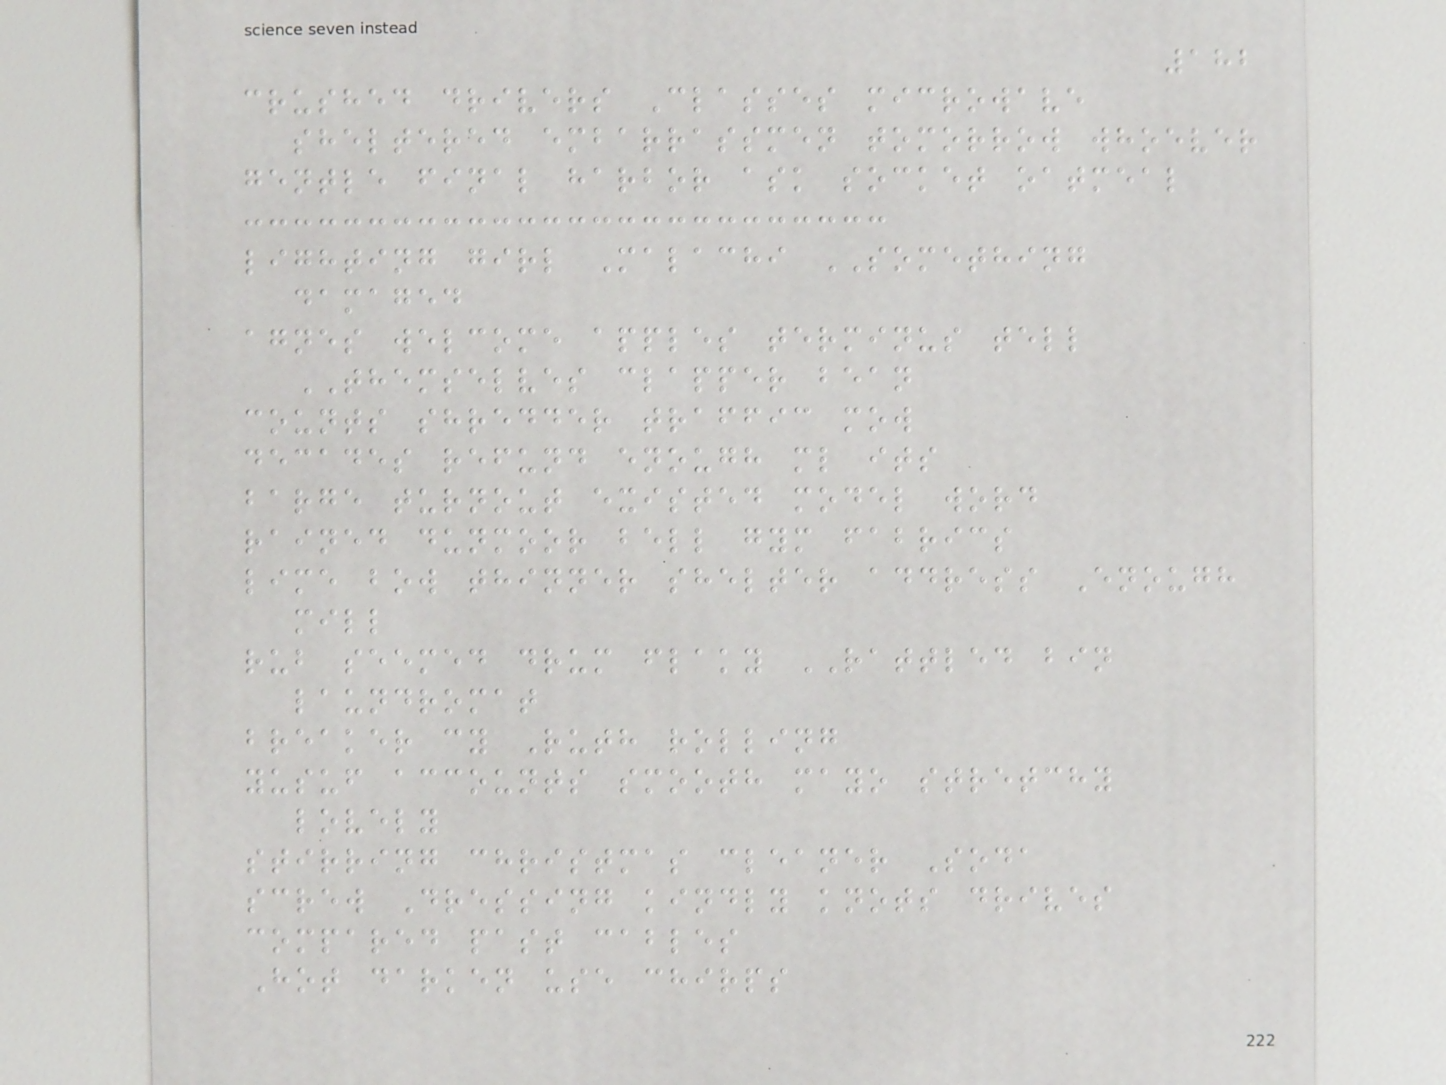182
crushed drivers Classes microwave
sheltered embarrassmen tomorrow whoever
gentle final harbor ask socket oatmeal
lighting girl Malachi SOMETHING
damaged
agnes welcome apples terminus tell
THEMSELVES clapper bean
counts shredder traffic mow
decades refund enough ml its
barge turnout existed model word
rained dunmoor bell gym fabrics
lime bow thinner shelter address Enough
mill
rub seemed drum flaky RATTLED bin
laundromat
breaker cy Ruth rolling
yusuf accounts smooth mayo stretchy
lovely
stirring christmas cleaner Soda
screw Dressing kindly knots drives
compared past cables
Hot darken use chirps
